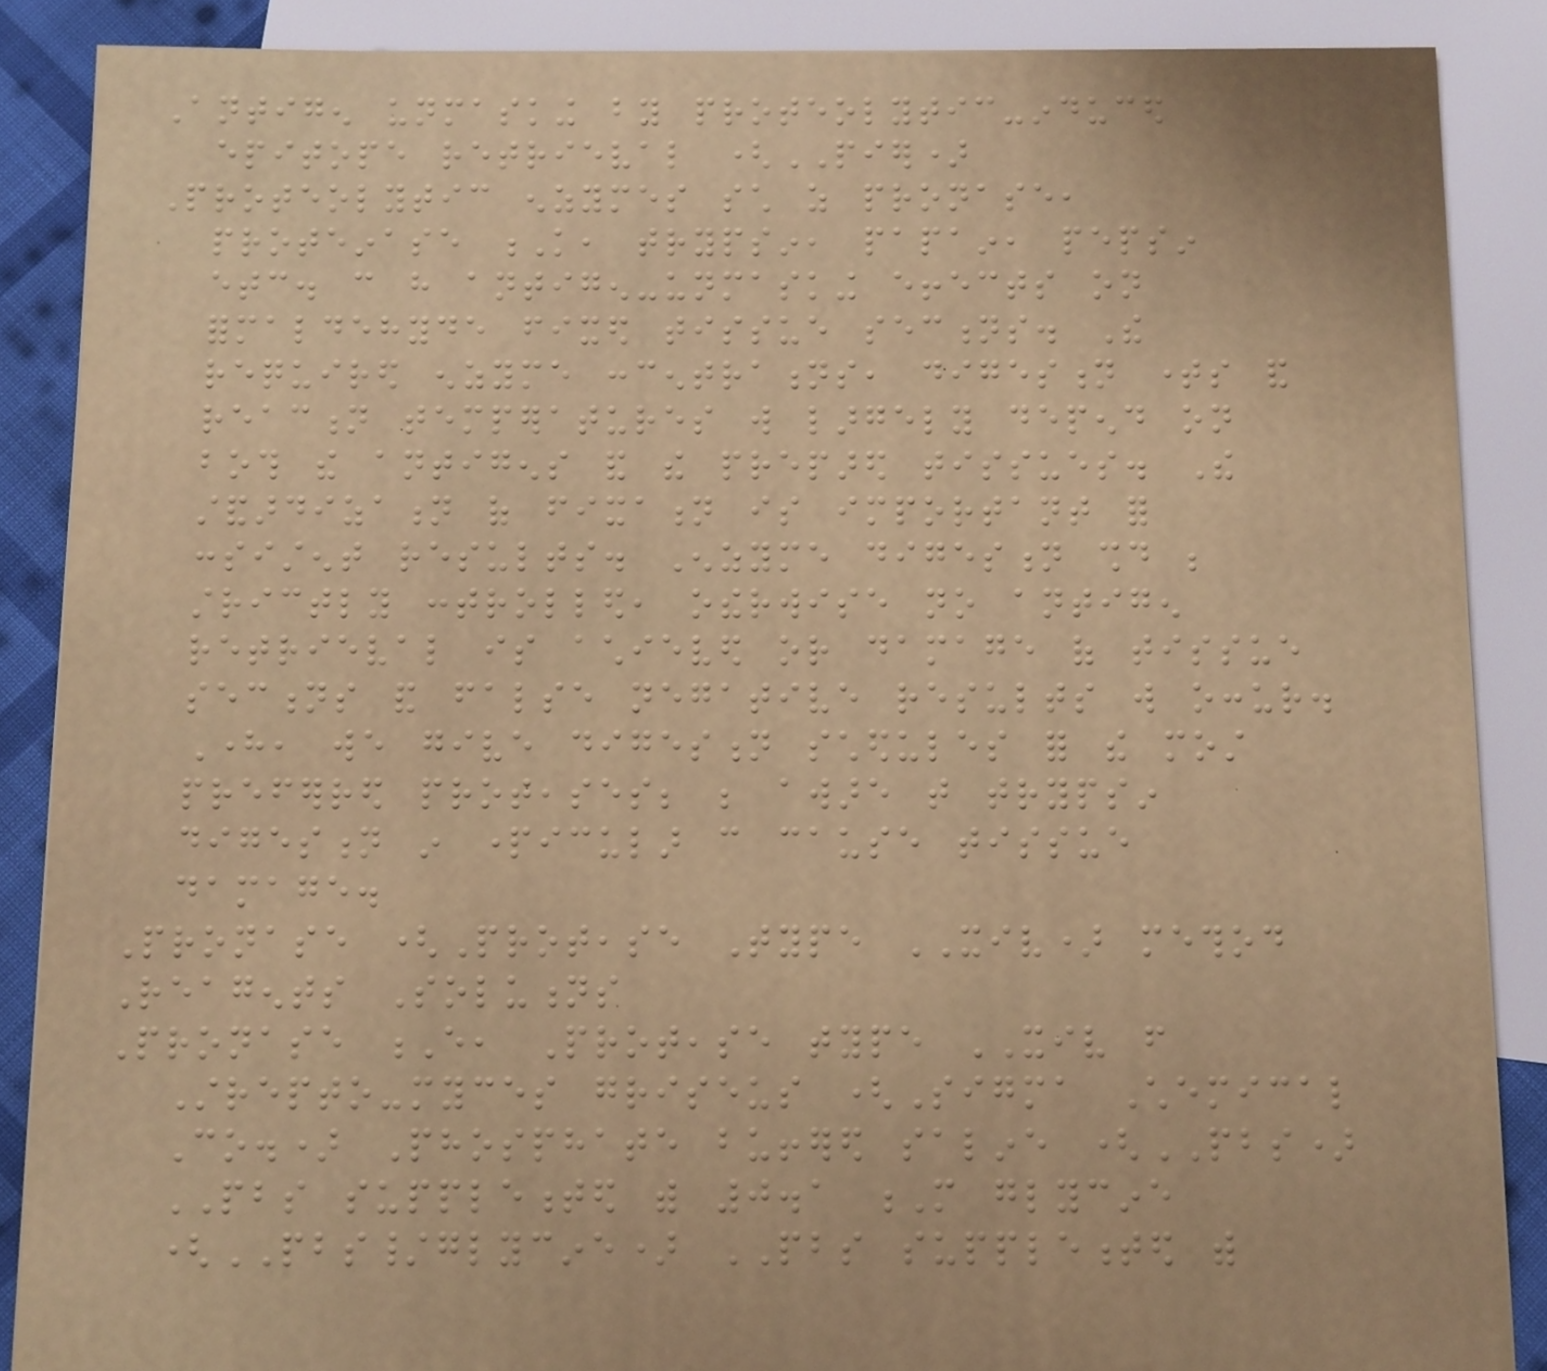Antigen unmasking by proteolytic-induced
epitope retrieval (PIER)
Proteolytic enzymes such as pronase,
proteinase K, trypsin, papain, pepsin
etc. can have antigen-unmasking effects on
formaldehyde fixed tissue sections. The
required enzyme concentrations, digestion times and
reaction temperatures will largely depend on
both the antigens and the prepared tissues. The
standardization of fixation is important for
consistent results. Enzyme digestion should be
strictly controlled, otherwise no antigen
retrieval is achieved or damage of tissue
sections and false negative results will occur.
Here, we give digestion schedules for the most
preferred proteases; be aware that trypsin
digestion in particular can cause tissue
damage.
Pronase (Protease Type XIV) method
Reagents Solutions
Pronase E, Protease type XIV from
Strepto-myces griseus (Sigma Chemical
Co.) Phosphate buffered saline (PBS)
PBS supplemented with 0.1 M glycine
(PBS/glycine) PBS supplemented with
